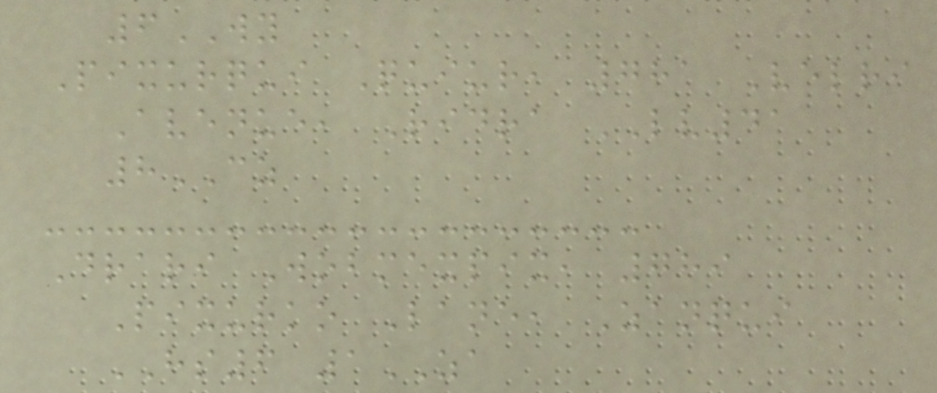6WY
Pixurqui Quiur, 781 Velri
Avenue, Ridra LV41
8CZ
Drari Wobmexpix, 789
Pixurko Lane, Zanqui
HS6 1ZA
